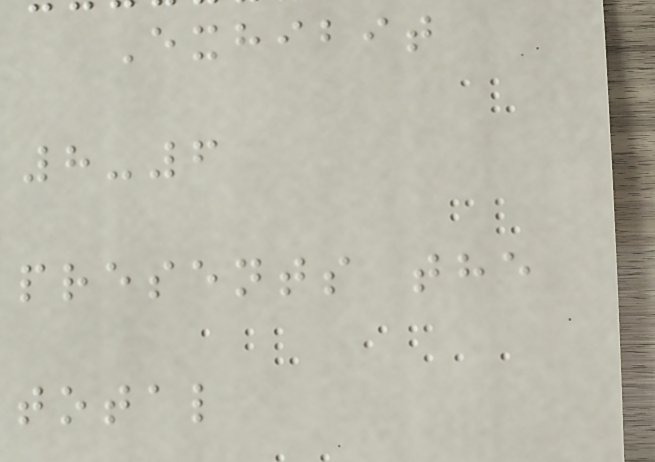Exhibit
8-6
presents the
total
